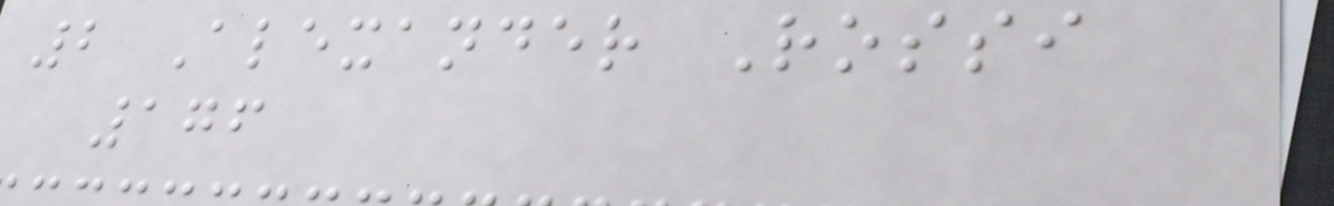2 Alexander Rossi
176
